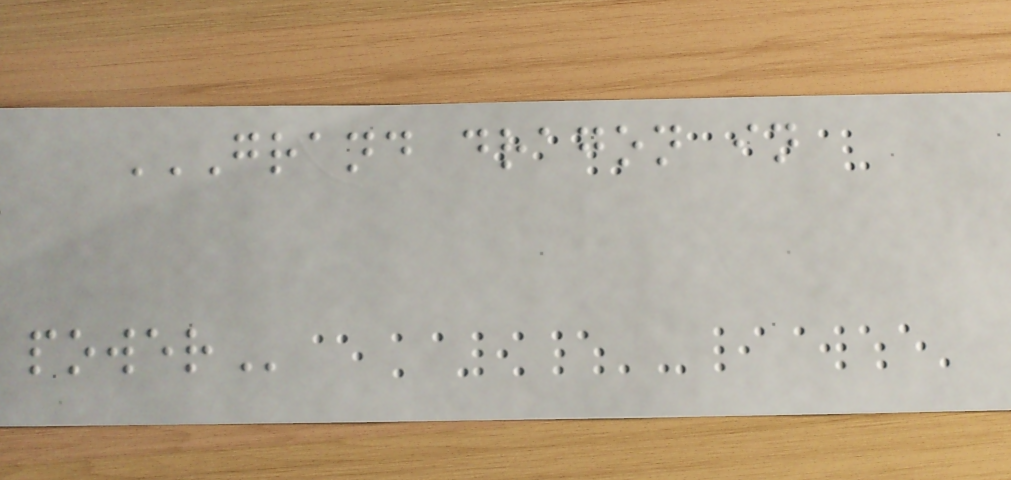GRAND DRAGON IN
POWER
